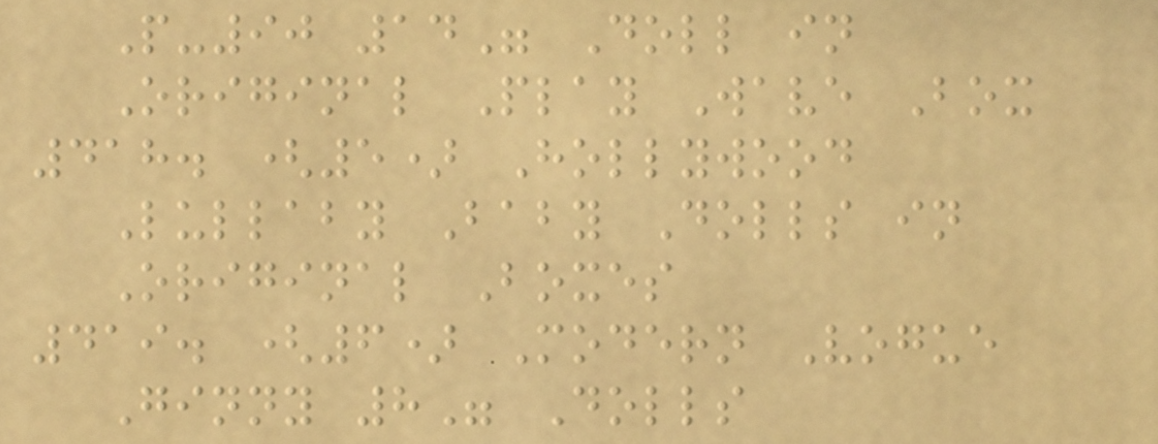P-90 14" Doll in
Original Play Wave Box
418. (5) Hollywood
Lullaby Baby Dolls in
Original Boxes
419. (6) Modern Vogue
Ginny 8" Dolls
